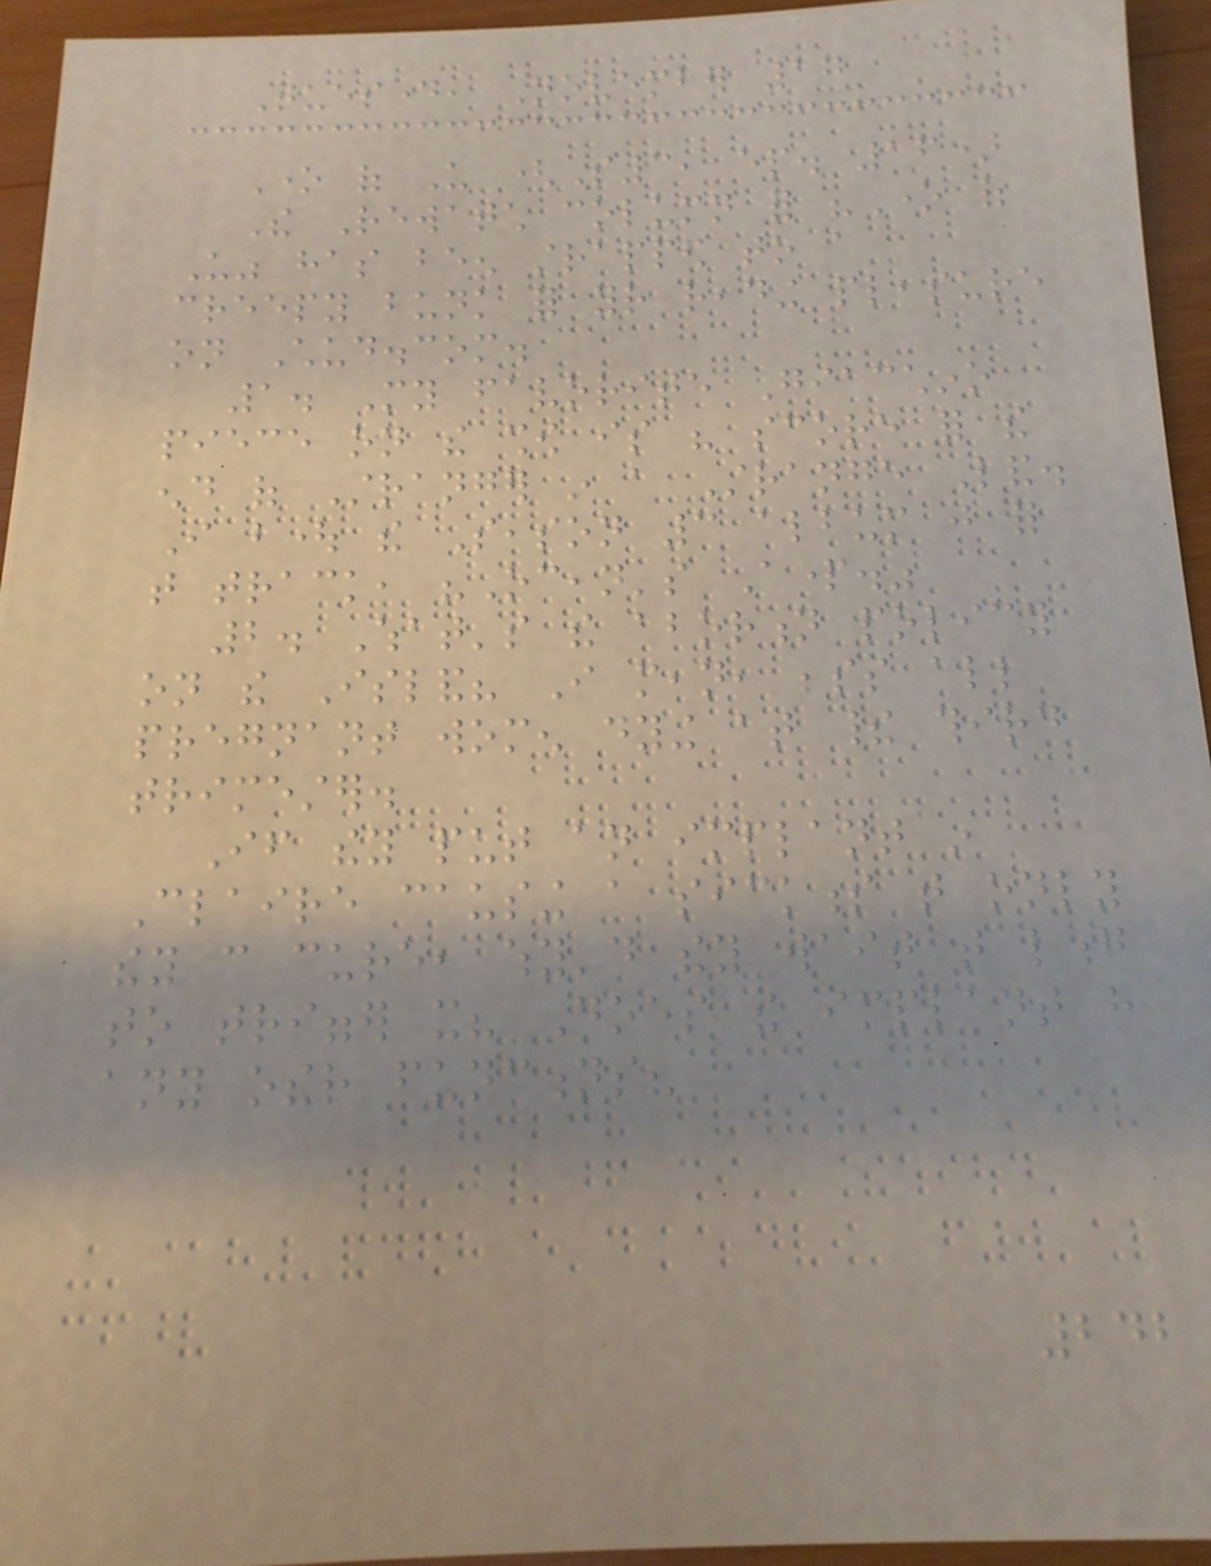Tuesday, November 17
One of Us (S3, ep. 16)
The Rewatch column for "One of
Us" has been strapped to a
creepy bunk for your reading pleasure
on Chud.com.
1. My favorite Giacchino
piece on the show is his score for the
end of Stranger in a Strange Land.
I bought the Season 3 album just for
that track, "Ocean's Apart."
2. What's the abortion policy
on the Island? I mean, besides all
pregnant women dying at their third
trimester.
If they put an implant in
Claire causing a sickness that only
they can cure, why'd they wait that long
to trigger it? Does the implant have
any other functions?
242
